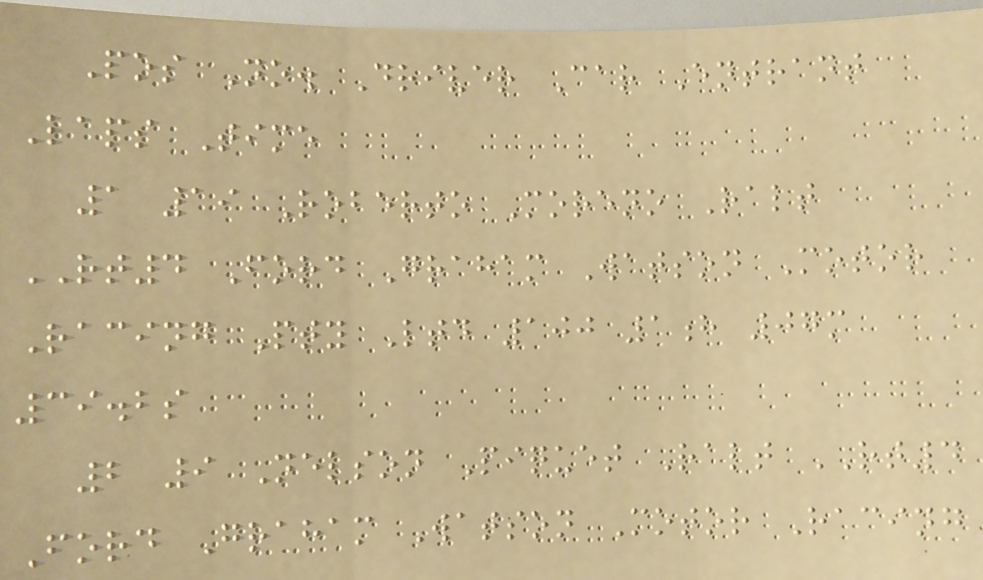Pos No. Driver Car Entrant
Laps Time
1 19 Roberto Moreno Ralt
RT4 Ford Graham Watson Motor
Racing Pty Ltd 100 1h 07m
39.2s
2 9 Nelson Piquet Ralt RT4
Ford Graham Watson Motor Racing
